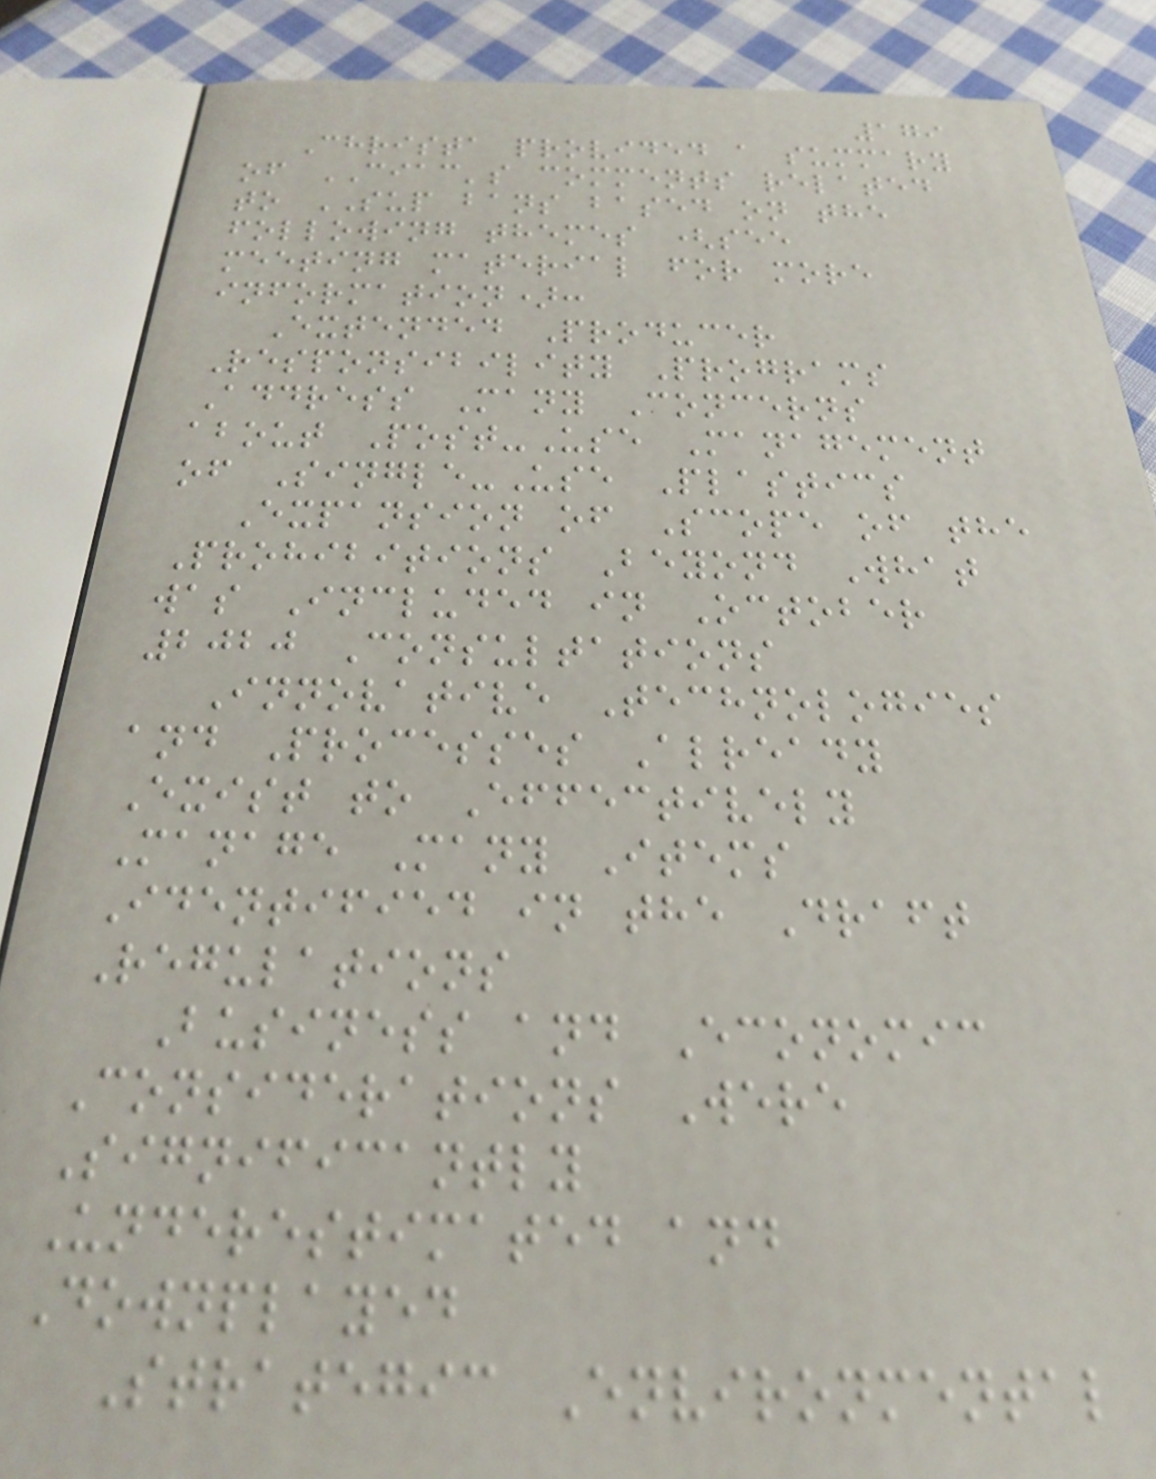179
Christa provided a summary
of CIAC's comments related
to SUP bans based on the
following themes (see
meeting material for more
information):
Extended Producer
Responsibility Programs
Address Many Concerns
about Post-Use Management
of Single-Use Plastics
Expansion of Scope of the
Prohibitions Beyond What
was Included in October
2020 Consultations
Innovative Technologies
and Processes Already
Exist to Effectively
Manage Many Items
Identified in the Draft
Regulations
Business and Economic
Considerations Were
Significantly
Underestimated and
Downplayed
Strategic Environmental
